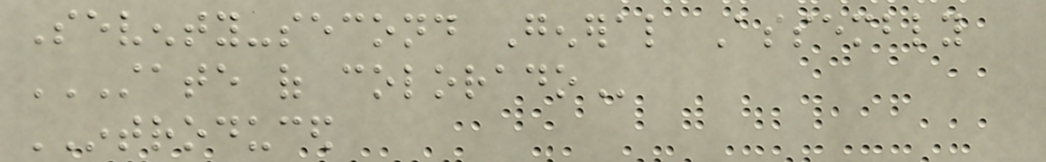Seventy-second General Assembly
STATE OF COLORADO
INTRODUCED
